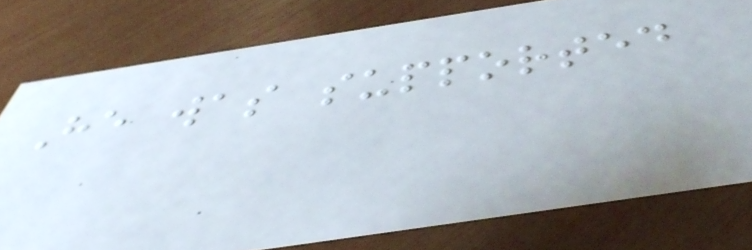He was supported
